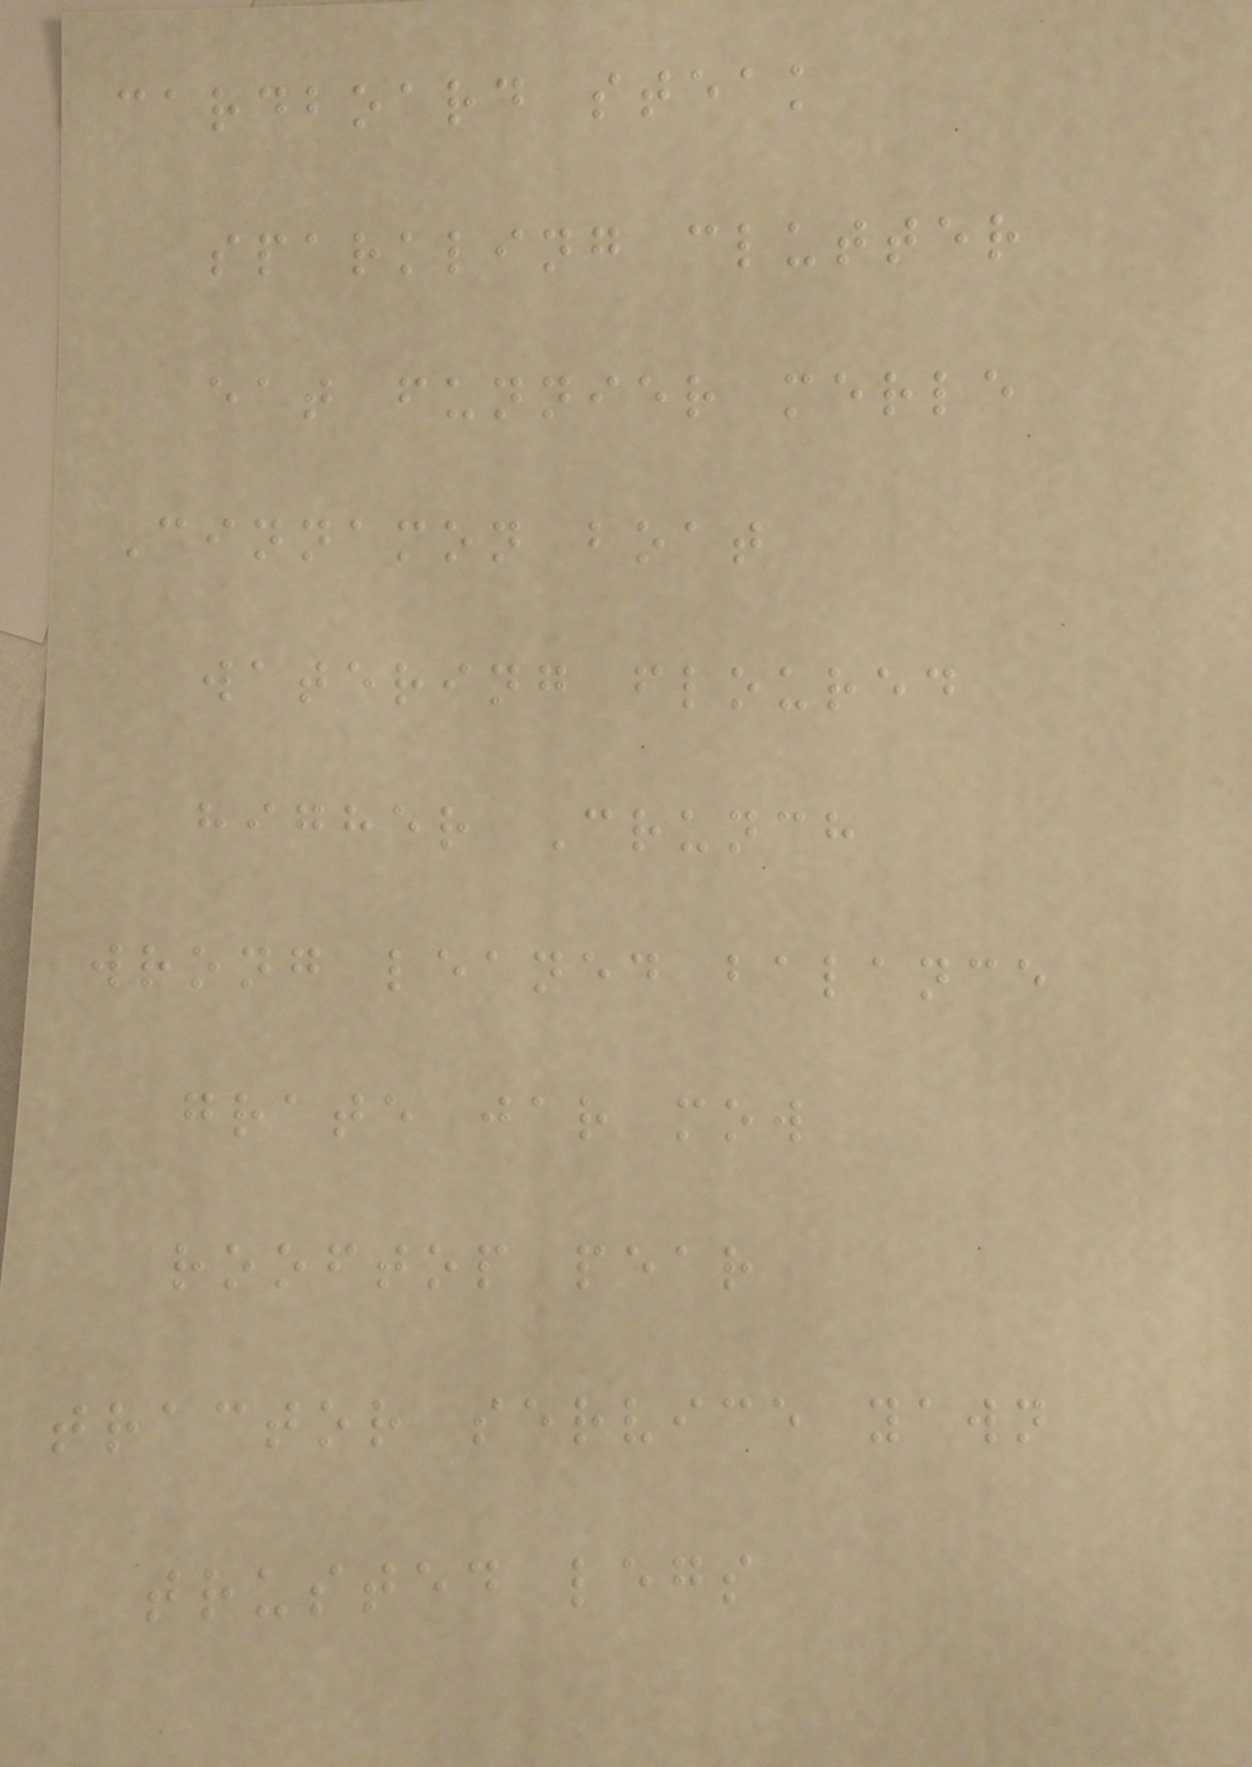cardboard steak
sparkling clutter
eat funnier merle
Cinnamon boat
watering floured
higher Crunch
wrong leaned balance
grate jar mow
rooftop pear
tractor service yawn
trusted legs
